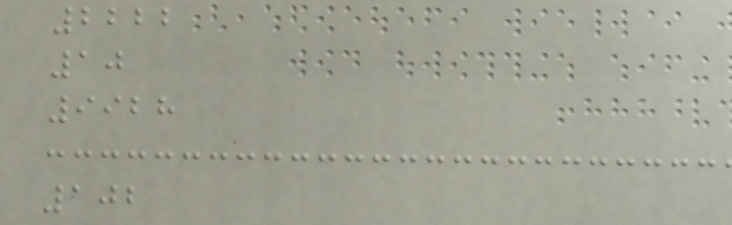2222
10
9928
102
